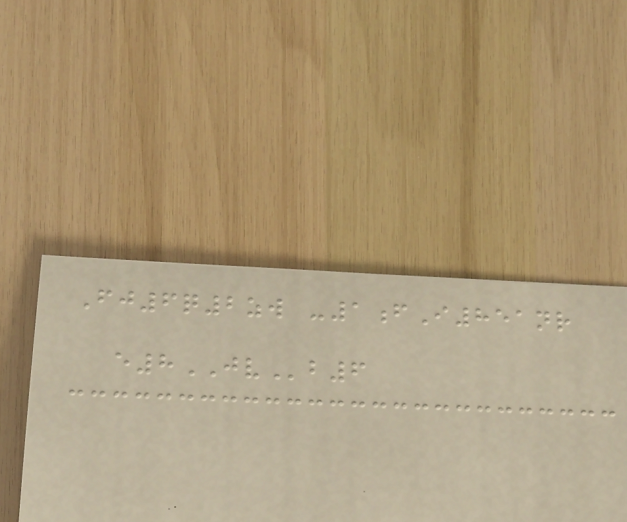Fj6q2zw -1fI851nr
e8JVb6
